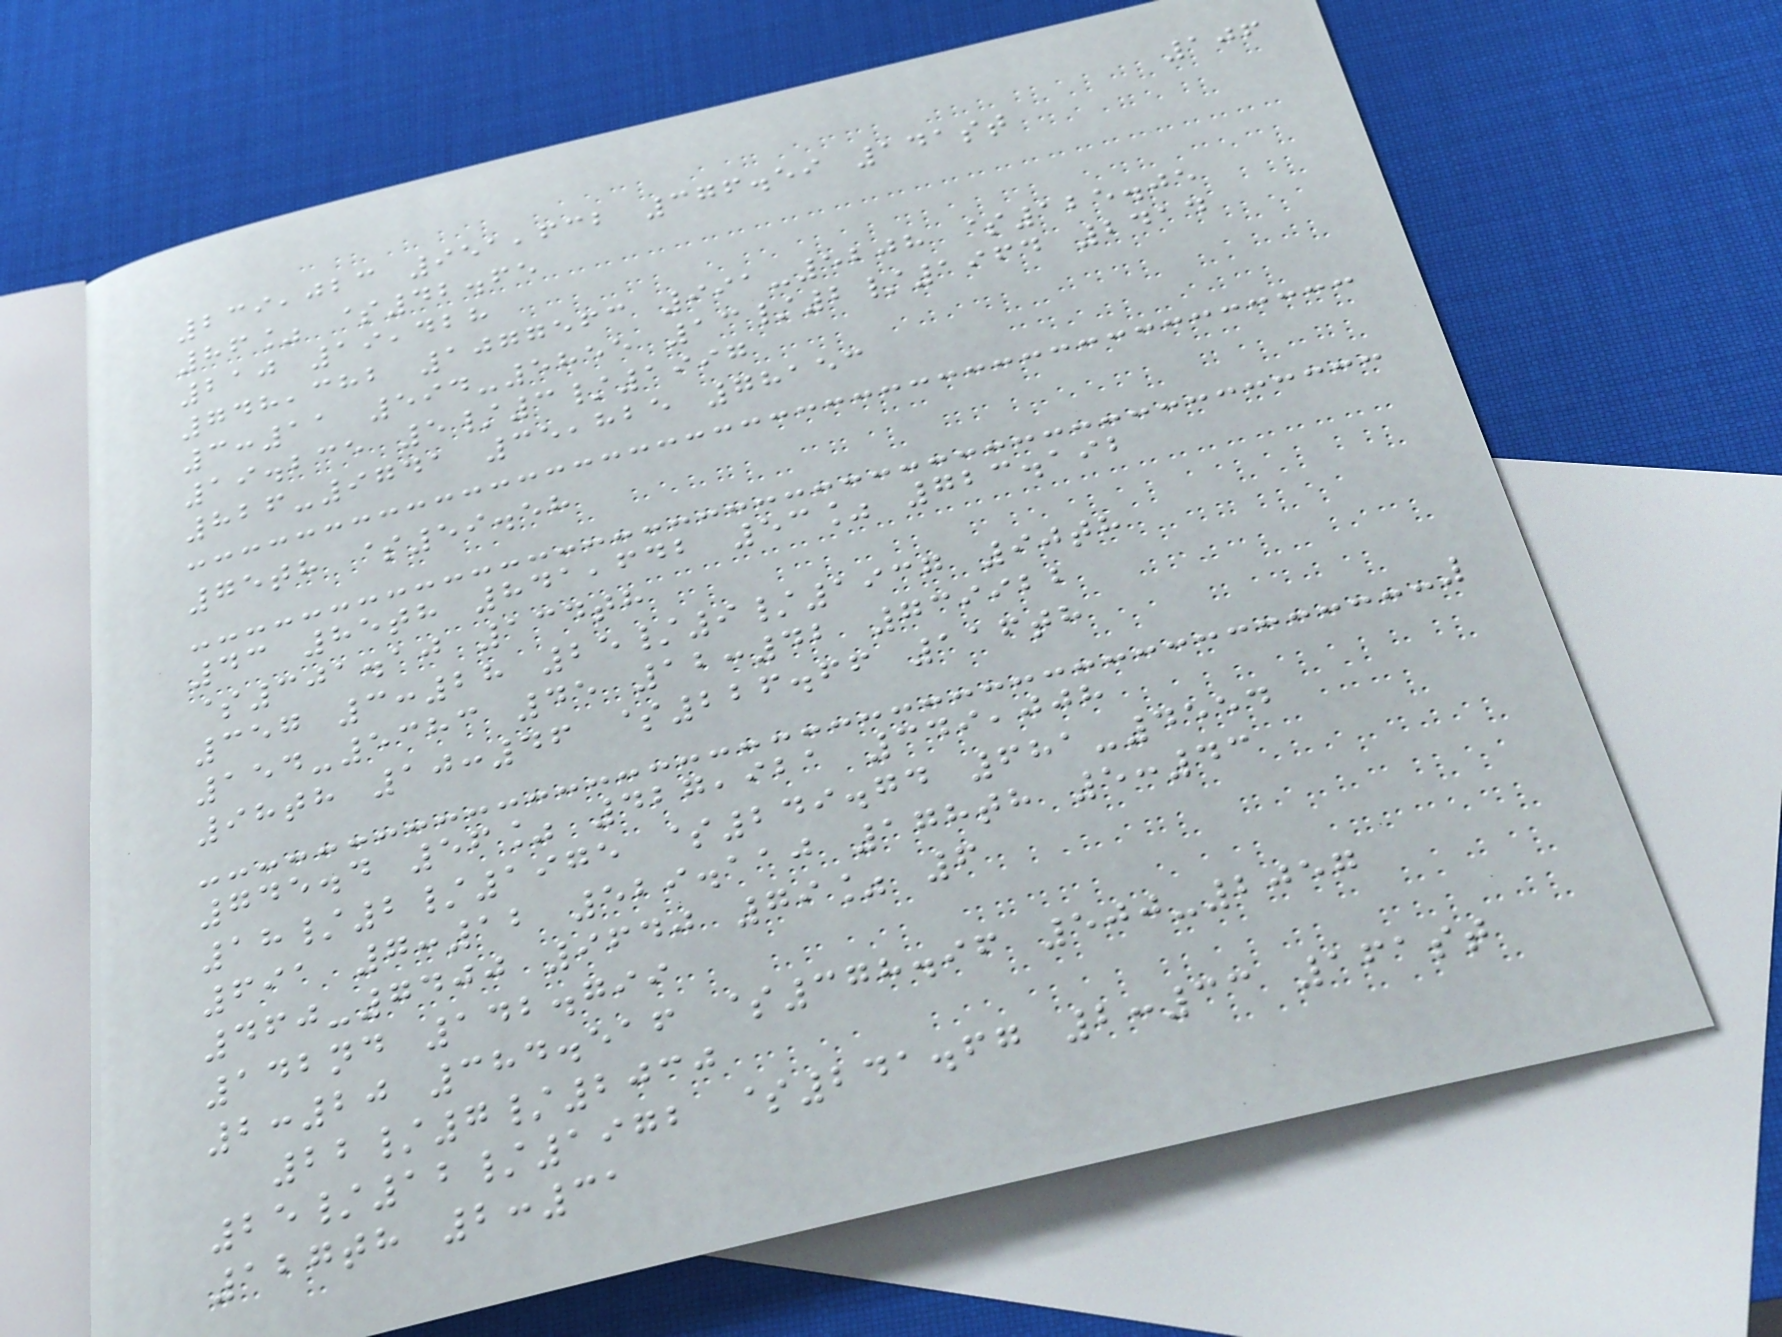106
239,023 951,632 376.59 141st
86% $42.65
210 19,428
748,382 1077563 991-5208 $125.05
3:11 594-5855 13/2/1964 2414
19.235 5/3/1997
826-9741 35,825 78153
75th $59.58
43 85th 841,642 53% 723.192
$301.10 134th
357 3:28 25/9/1937 90th
154-5383 45 12:42 739922
98th 10:46 $226.66 116th
745.4 56% 427,921 349,008
18/2/1975 $249.74 681-4554
691 7:12 529.110 178th 5:43
460-7400 9640 79% 6
142nd 142.799
2:20 384.516 $378.96 500-2057
22/7/2030
25/12/1972 $241.67 2:33 161st
127th 2:31
